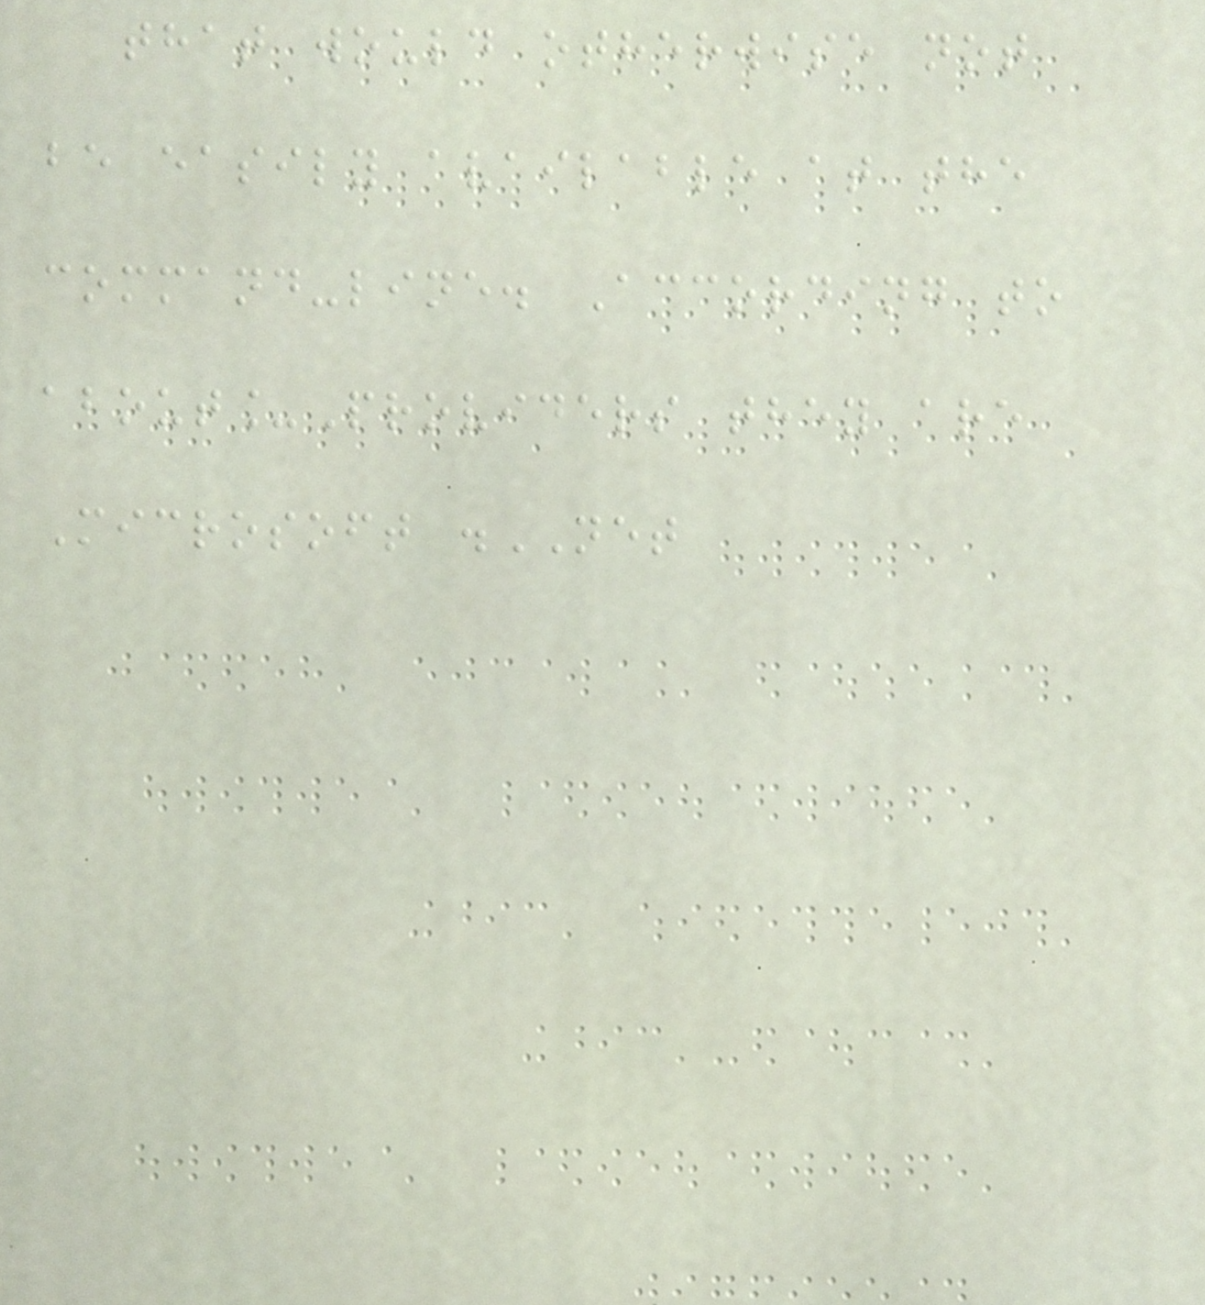that would otherwise not
be easily available at the
command-line. According to
about_Providers they are
Microsoft .NET
